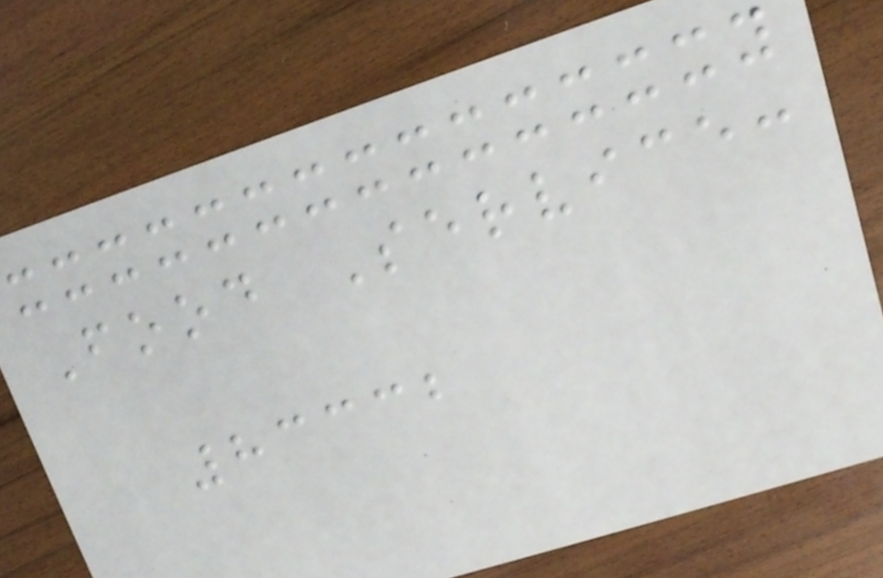Food Service:
83332
